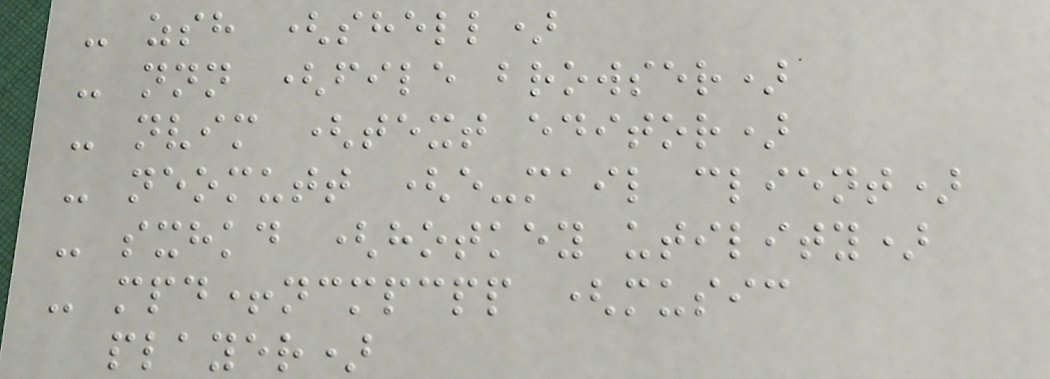- zsh (shell)
- nnn (file browser)
- nvim (text editor)
- neomutt (e-mail client)
- sxhkd (hotkey utility)
- mpd+ncmpcpp (music
player)
